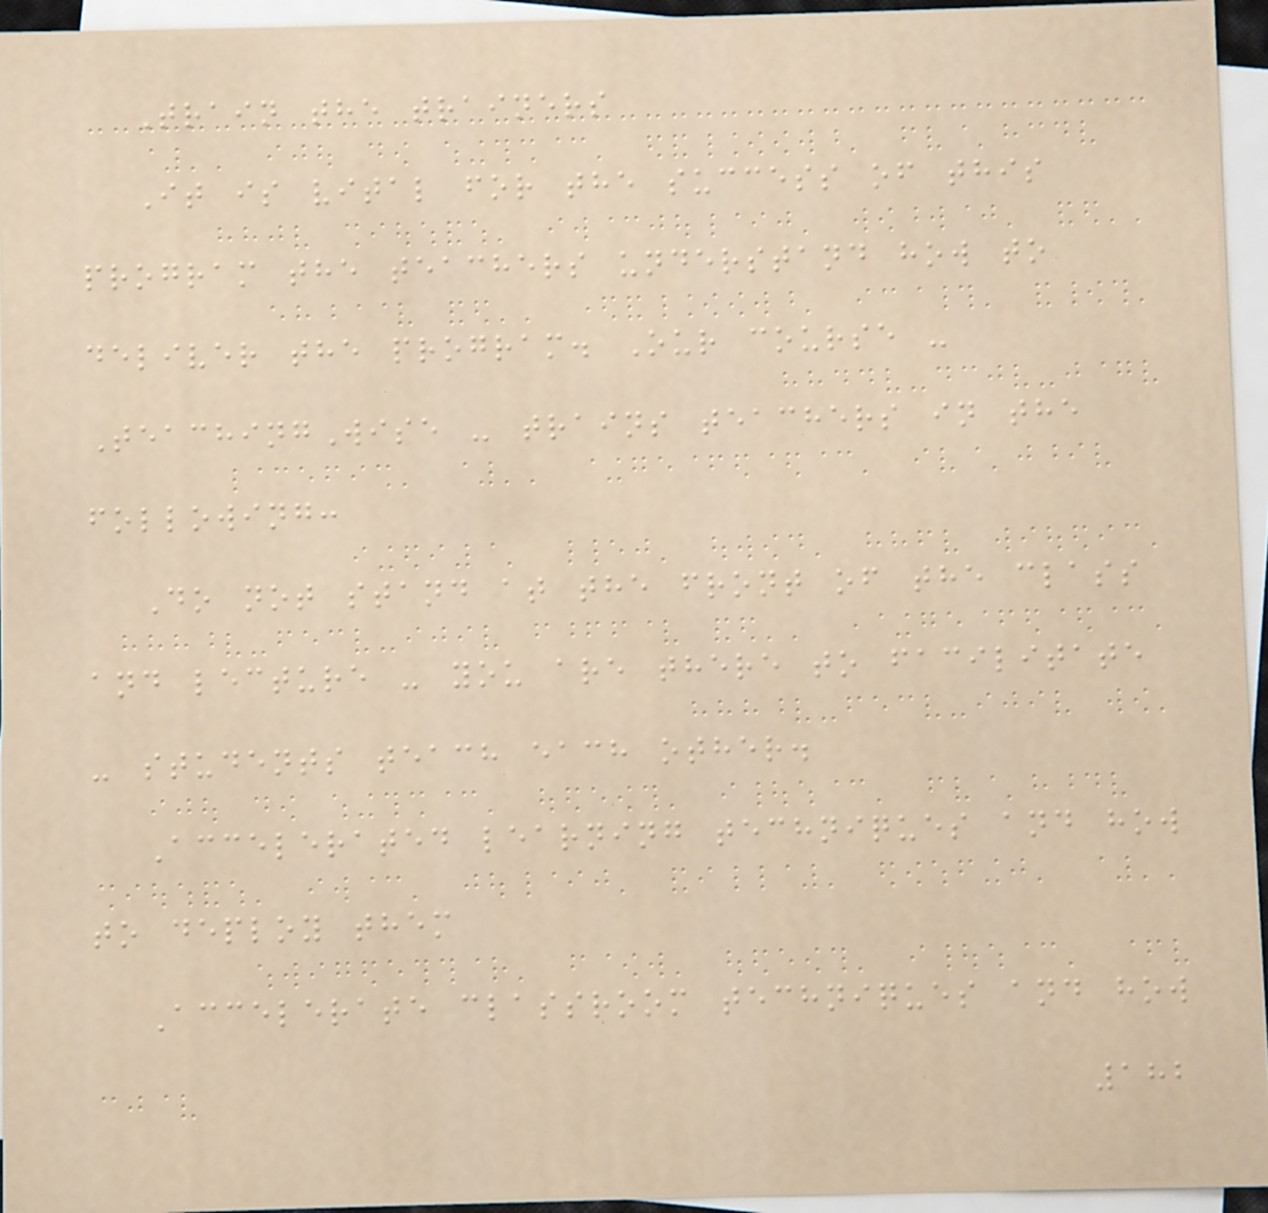Train the trainers
It is vital for the success of this
program the teachers understand how to
deliver the program. Our course -
TeachingWise - trains teachers in the
following:
Do not stand at the front of the class
and lecture - you are there to facilitate
- students teach each other.
Accelerated learning techniques and how
to deploy them
Accelerate classroom techniques and how
182
